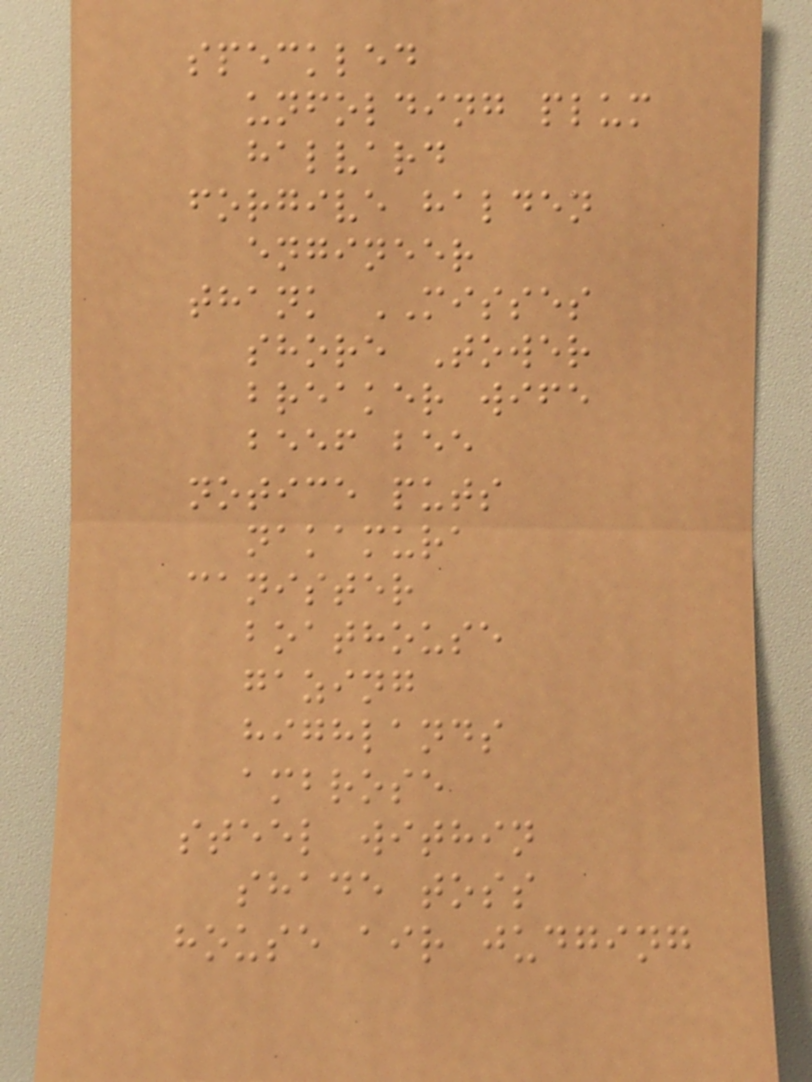speckled
unfolding plum
halvard
forgive halden
engineer
thank MISSES
shore Tower
breaker wife
beef bee
notice puts
nakamura
canister
boathouse
gazing
highlands
ambrose
steel within
shade toss
house air judging
